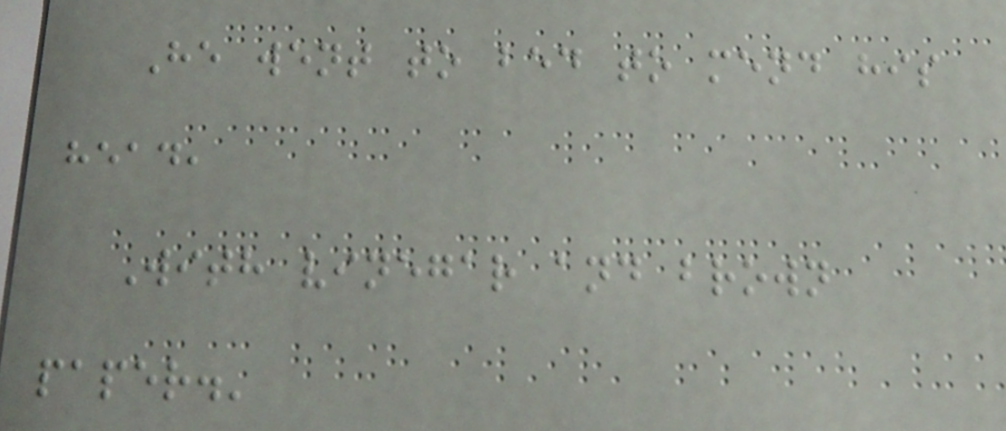He went to bed to mend his
head,
With vinegar and brown
paper.'
